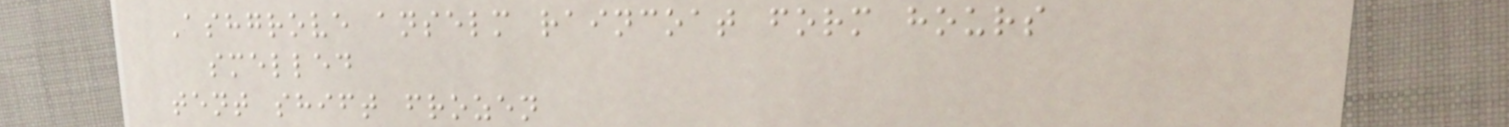Ashgrove anselm raincoat form hours
smelled
tent shift frozen
